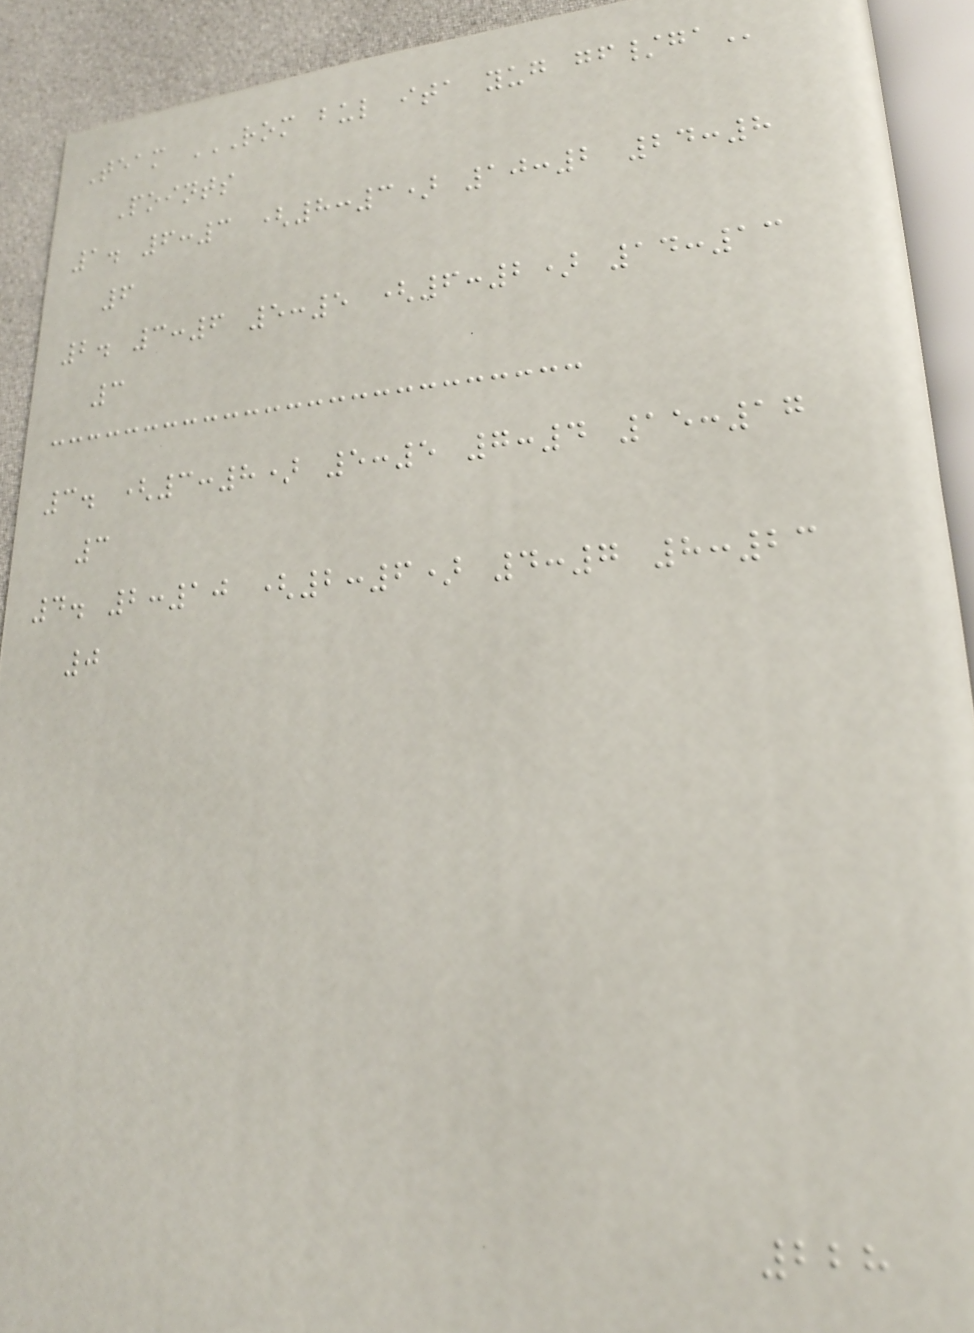Team ROM BUL ITA YUG GF/GA
Points
1. 6:3 (8:3) 10:2 24:8
6
2. 3:6 5:5 (6:2) 14:13
3
3. (3:8) 5:5 7:4 15:17
3
4. 2:10 (2:6) 4:7 8:23
0
228
